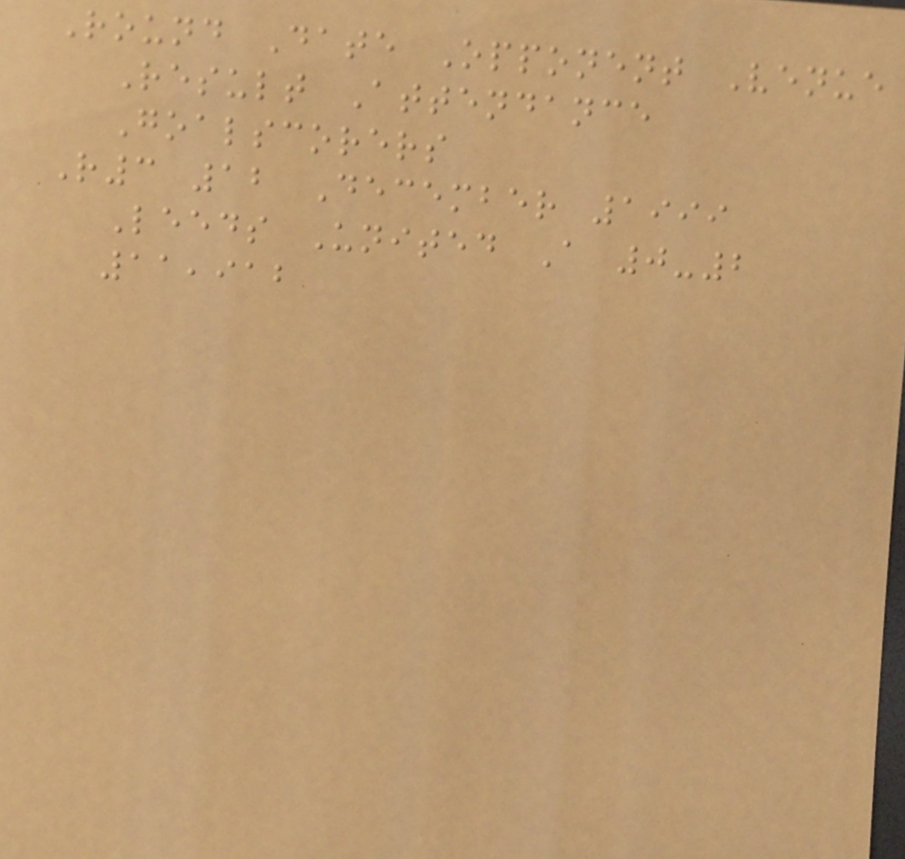Round Date Opponent Venue
Result Attendance
Goalscorers
R3 12 December 1999
Leeds United A 0-2
11,912
